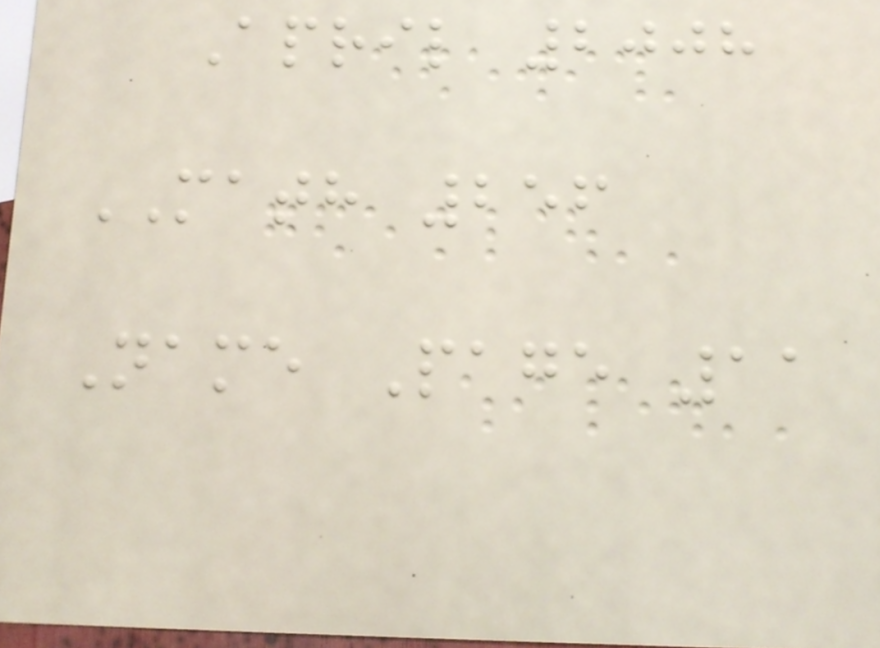April 2008
MATH 256
Name Page 11
